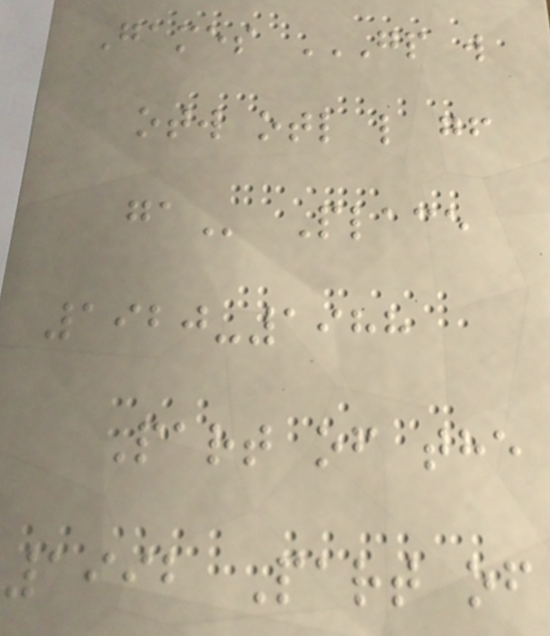Games GP W
OTW OTL L GF
GA Place
1920-1988
Part of the
1992 Part of
